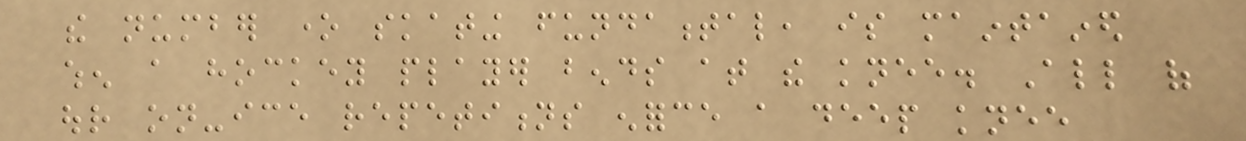the number one skating fundamental, is maintained
when a hockey player bends at the knee. All of
our on-ice repetitions enforce a deep knee
